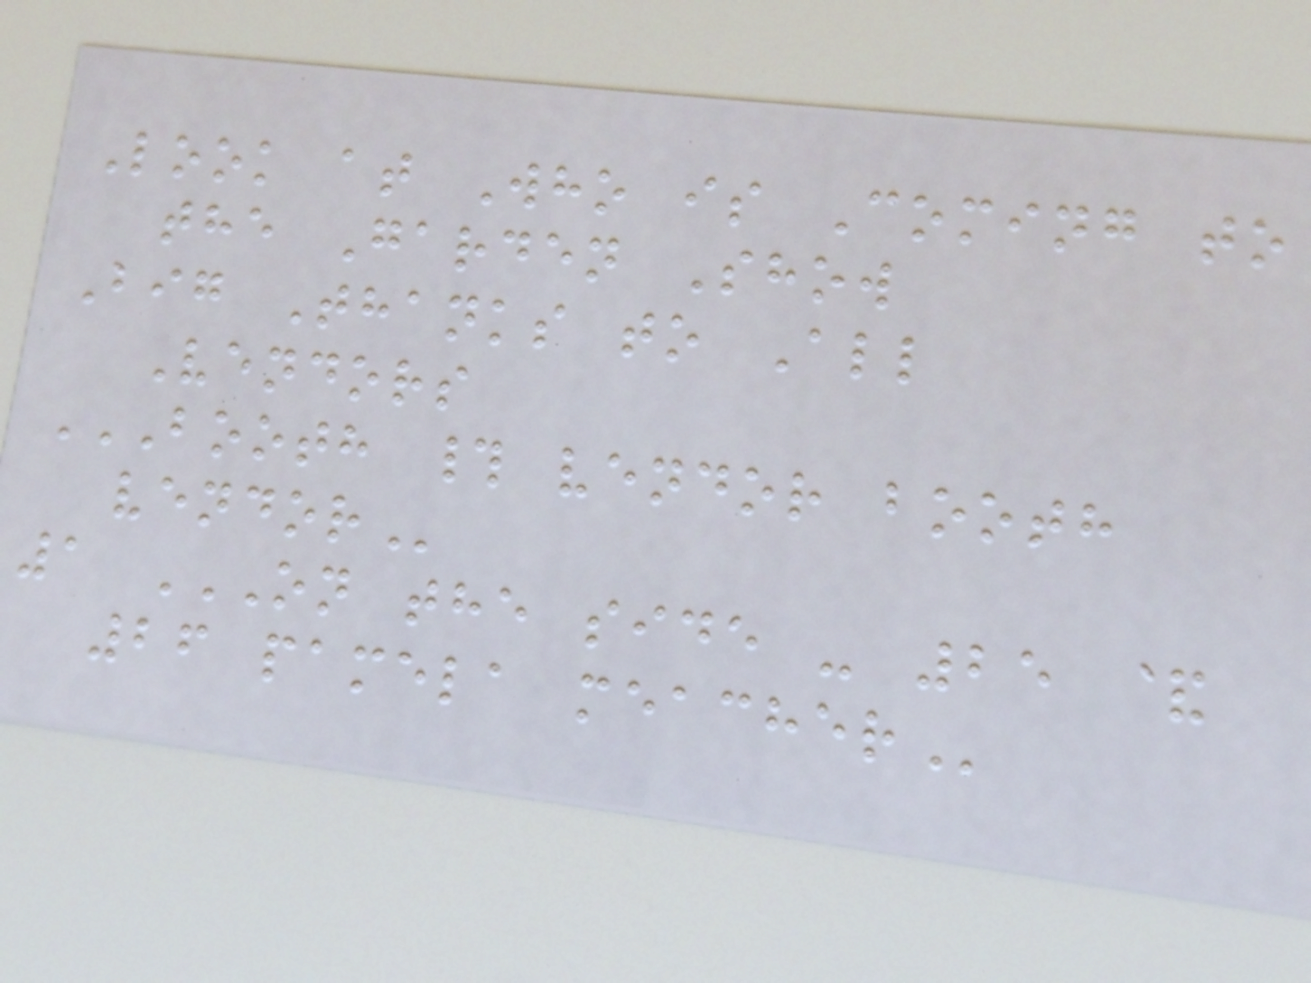Look at Who is Coming to
the Garden Show
Big Thanks to All
Vendors
BOOTH # VENDOR BOOTH
VENDOR
1 ON THE SIDE - 25 &
26 PAMELA MEACHER
